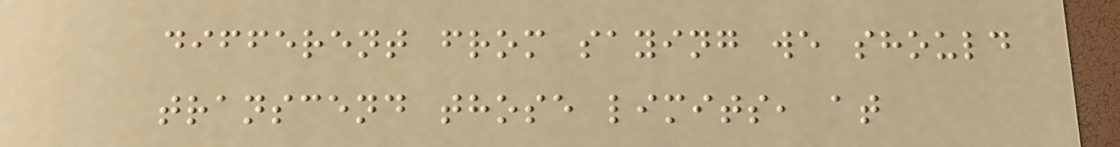different from saying we should
transcend those limits, at
